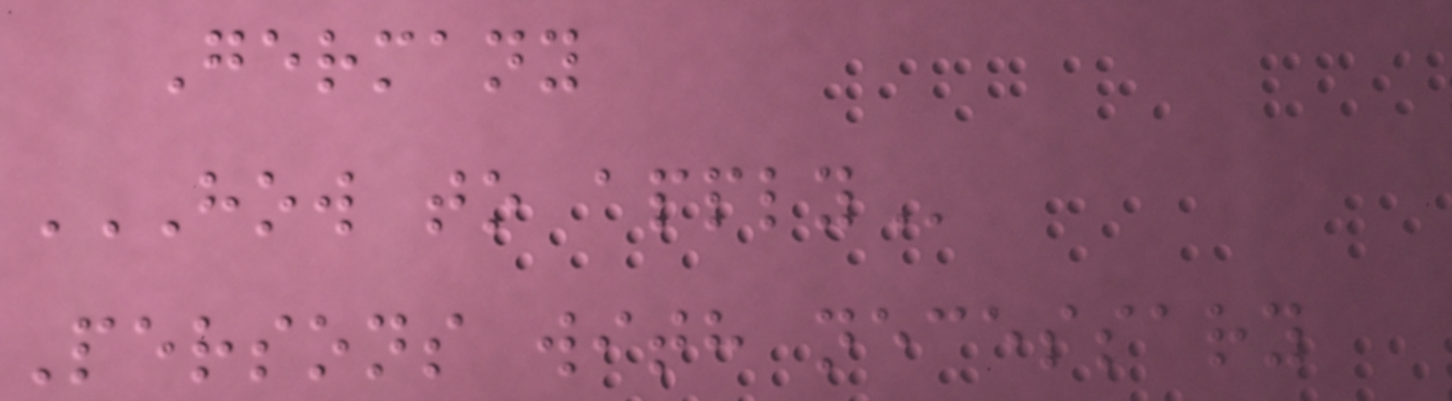Germany
HOW TO APPLY
Persons with necessary
